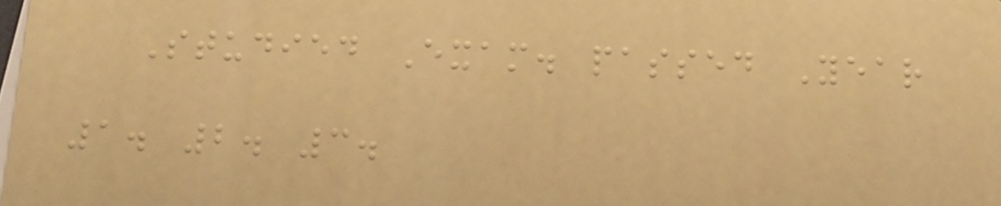Studied Exam. passed Year
1. 2. 3.
